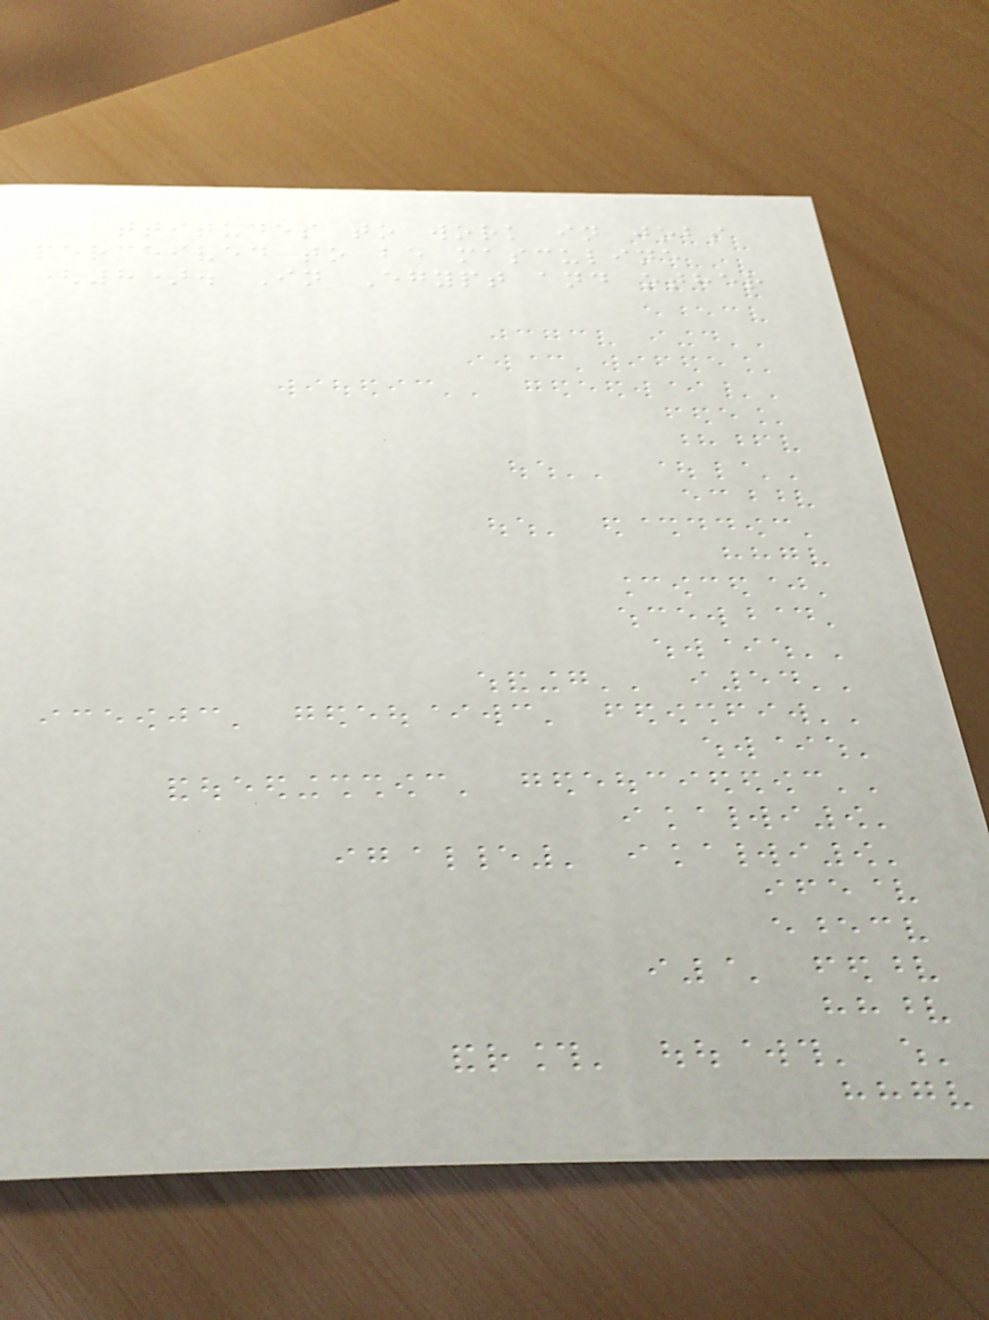attitudes to work in jobs
perceived to be masculine
(8). In Egypt and other
